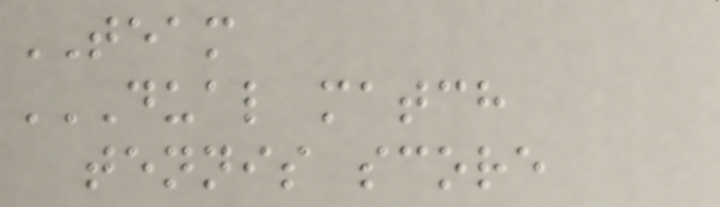TEAM
DUAL MATCH
TENNIS SCORE
